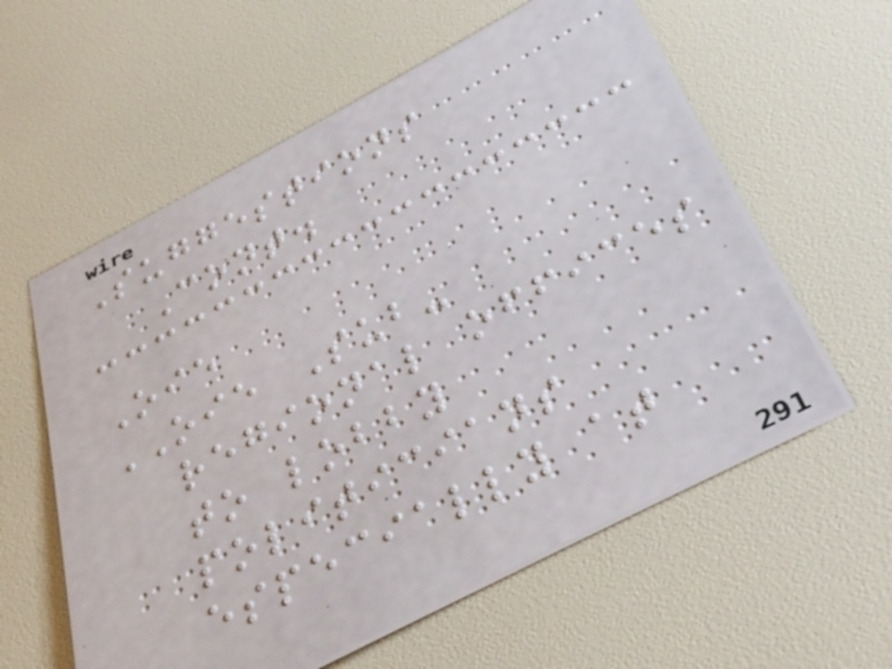Suggestions
Cont.
Oie
OIE Sub-
regional offices
to lobby
politicians
especially at
